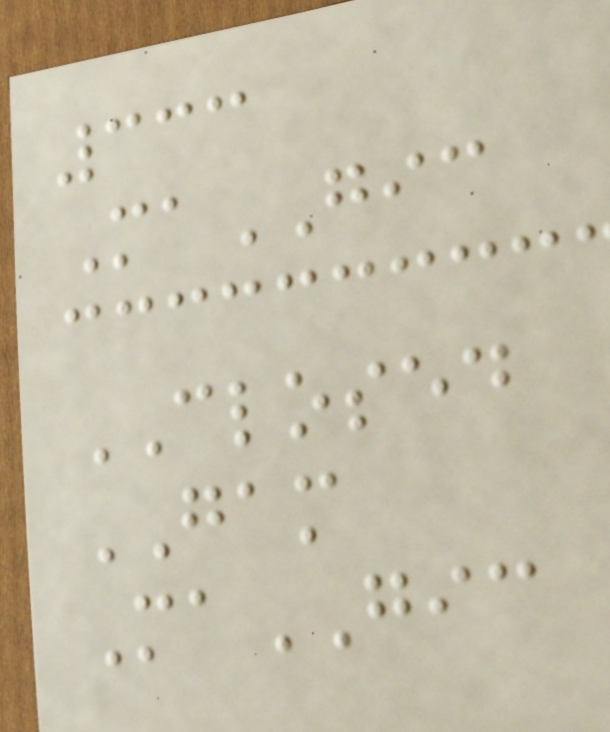333
MaGIC
CLOSED
GAM
MaGIC
